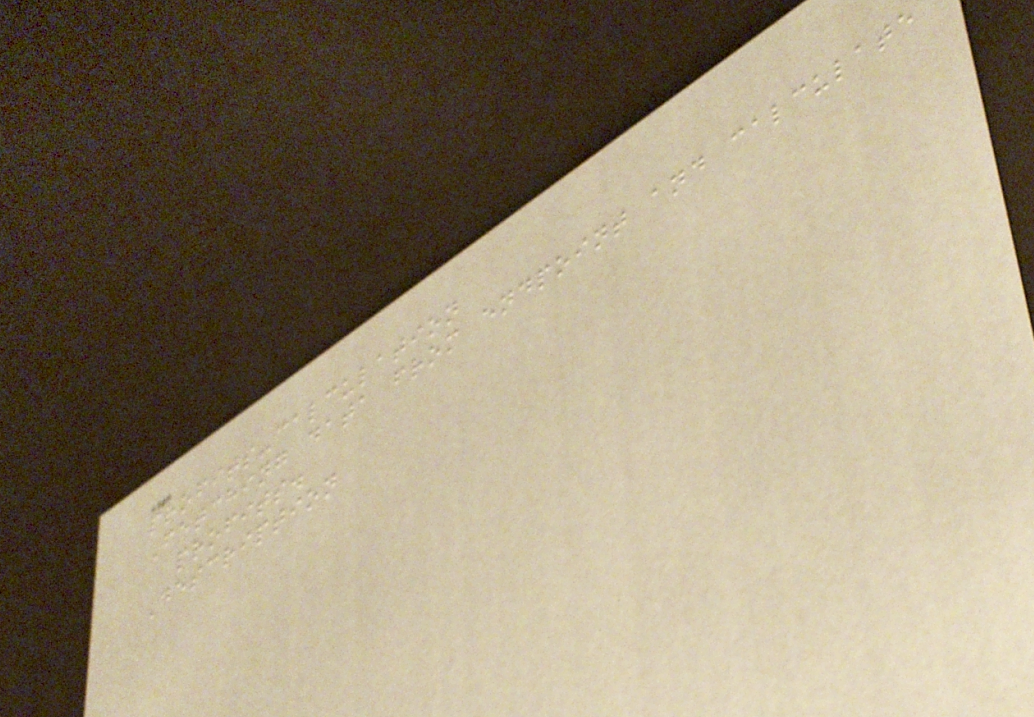profits-calculation
Fetching data from endpoint and calculate
profits.
Description
